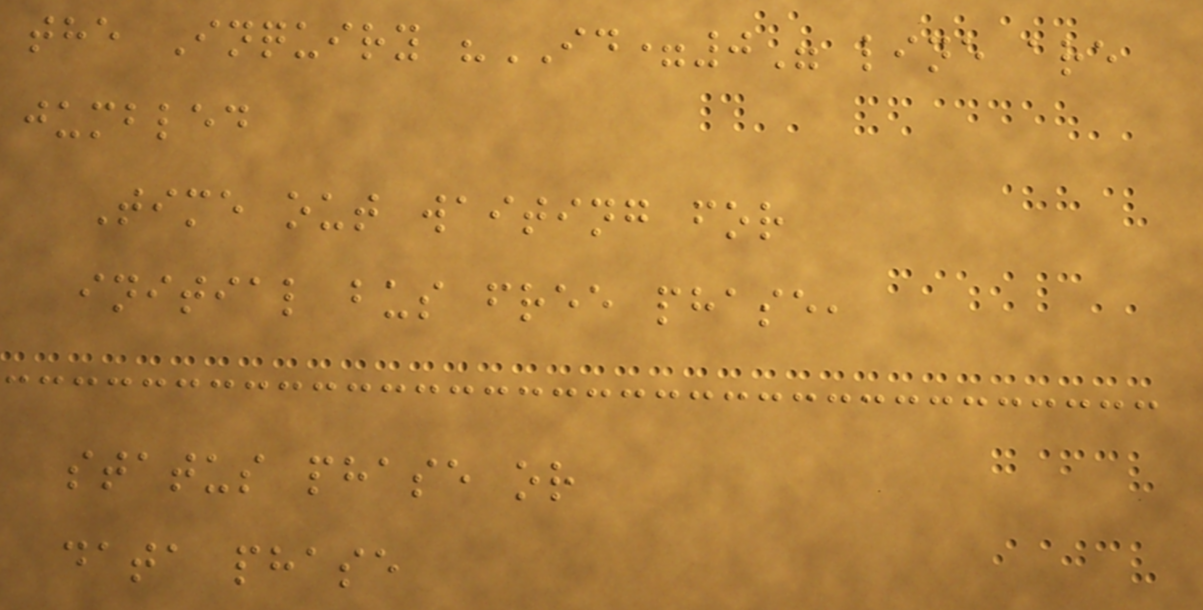the Inquiry "ID=0" line are
jumbled
Time out waiting for
initial bus free phase,
status phase or
data phase
